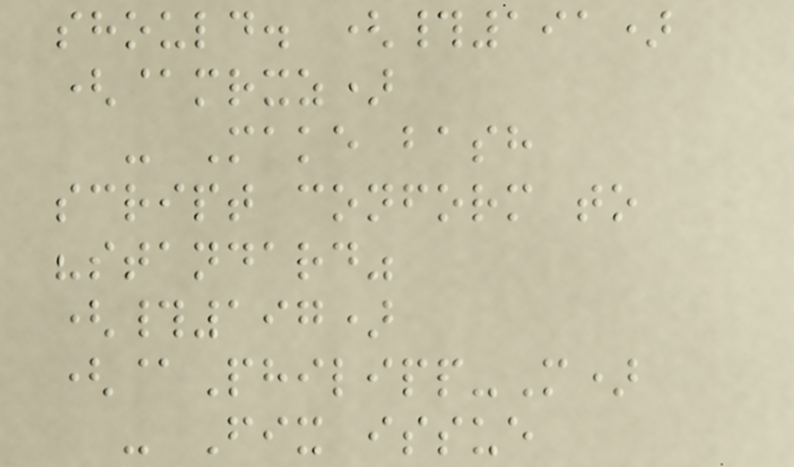should. (#191)
(@mrxz)
- Make bash
script conform to
"standard"
(#197)
(@Philipp-M)
- Fix issue
